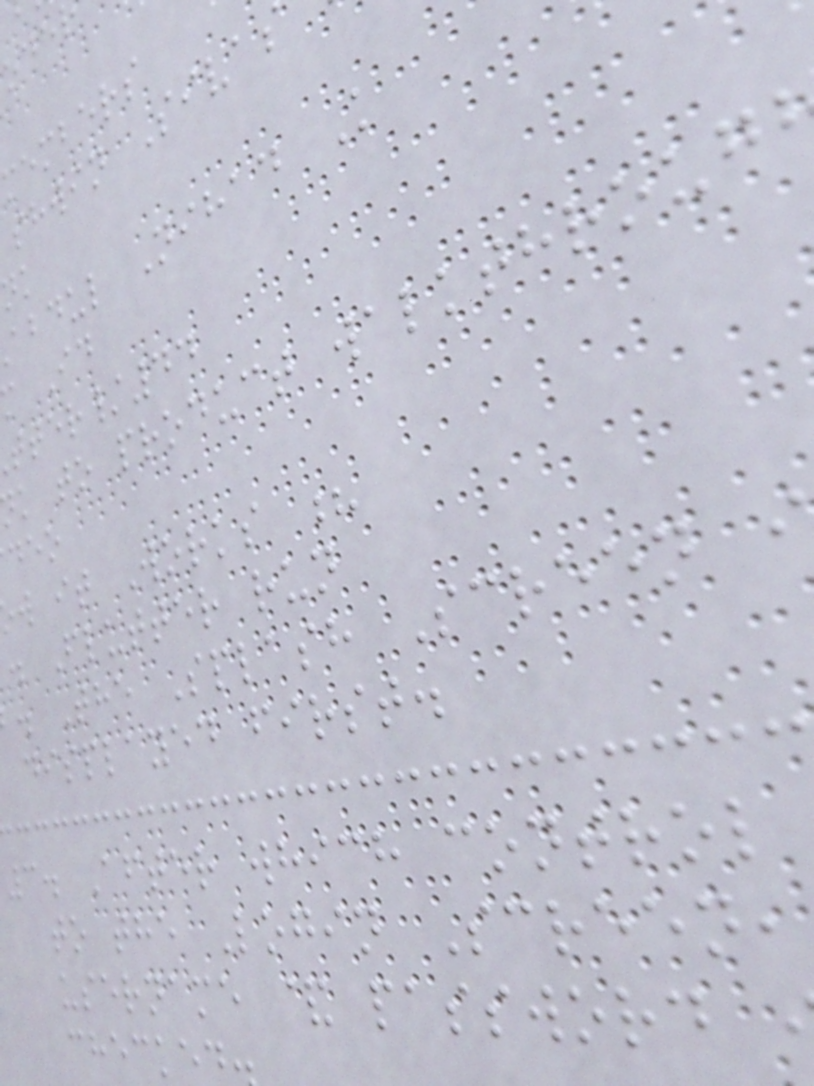members
shwin Sivas
abdul Nihad K
tter/44
k to product walkthroug
w it Works ?
. Flutter run
. The Splash Screen
displayed first.
3. After which control
to the Login Screen,
username & password
checked
